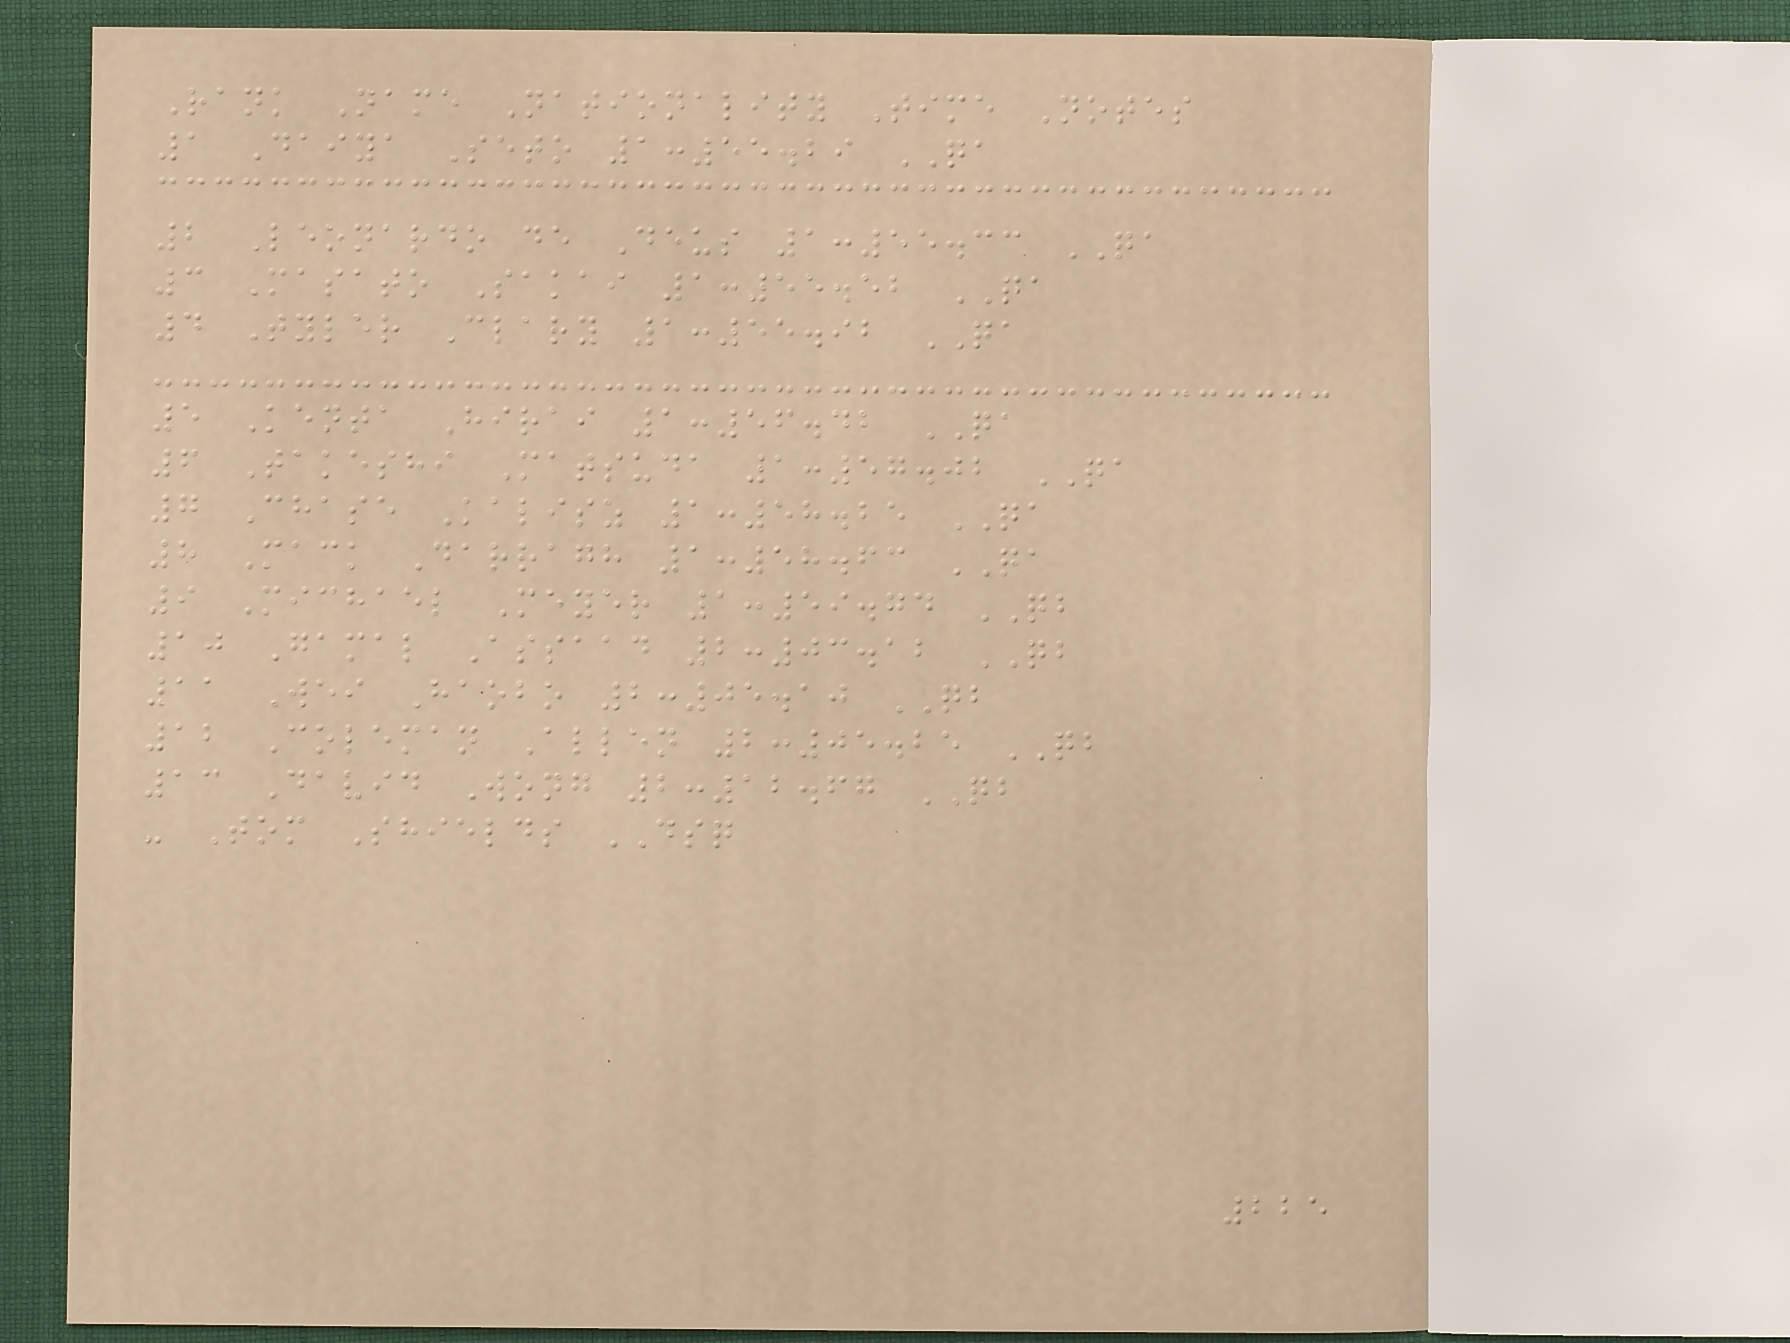Rank Name Nationality Time Notes
1 Daiya Seto 1:55.29 QA
2 Leonardo de Deus 1:55.33 QA
3 Masato Sakai 1:55.52 QA
4 Tyler Clary 1:55.92 QA
5 Kenta Hirai 1:56.42 QA
6 Takeshi Matsuda 1:57.02 QA
7 Chase Kalisz 1:58.25 QA
8 Mack Darragh 1:58.63 QA
9 Michael Meyer 1:59.74 QB
10 Gamal Assaad 2:03.12 QB
11 Wei Haobo 2:05.10 QB
12 Coleman Allen 2:05.25 QB
13 David Wong 2:12.67 QB
- Tom Shields DSQ
225
